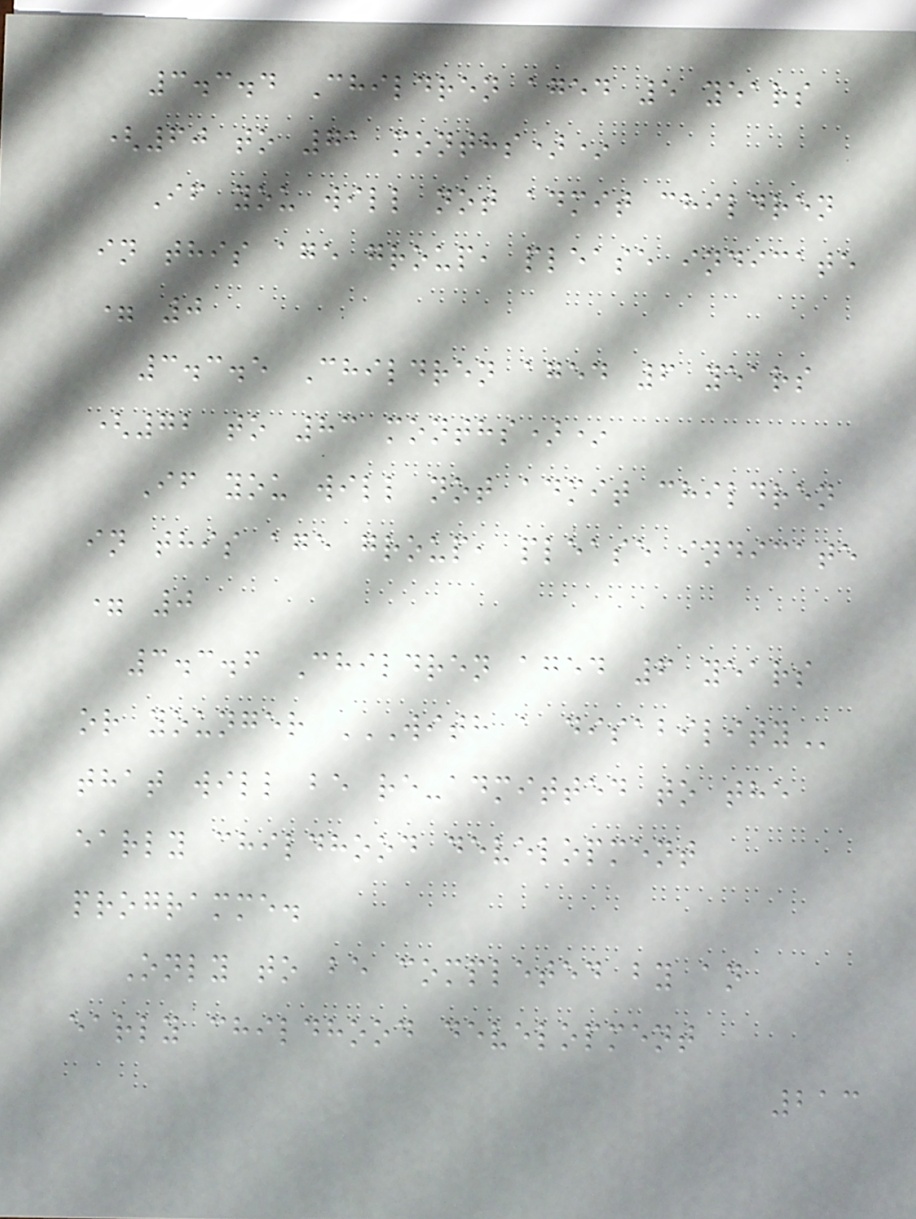3.3.4 Children aged 5 years
(60 to 71 months)*
If you will not admit children
in this age group, please indicate
= 0
3.3.5 Children aged 6 years
(72 to 83 months)*
If you will not admit children
in this age group, please indicate
= 0
3.3.6 Children aged 6 years
or younger WITH A DISABILITY
that will be re-admitted to the
early childhood development
programme.
Only to be completed by an
early childhood development
213
